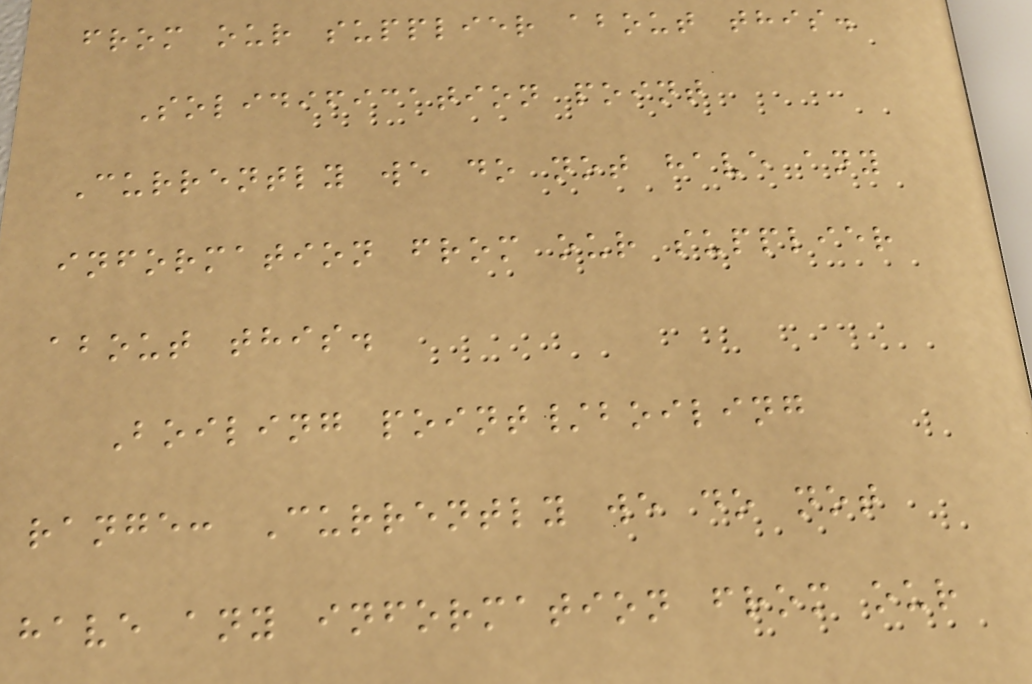from our supplier about this.
Solidification point
Currently we do not have any
information from our supplier
about this.
Boiling point/boiling
range: Currently we do not
have any information from our
